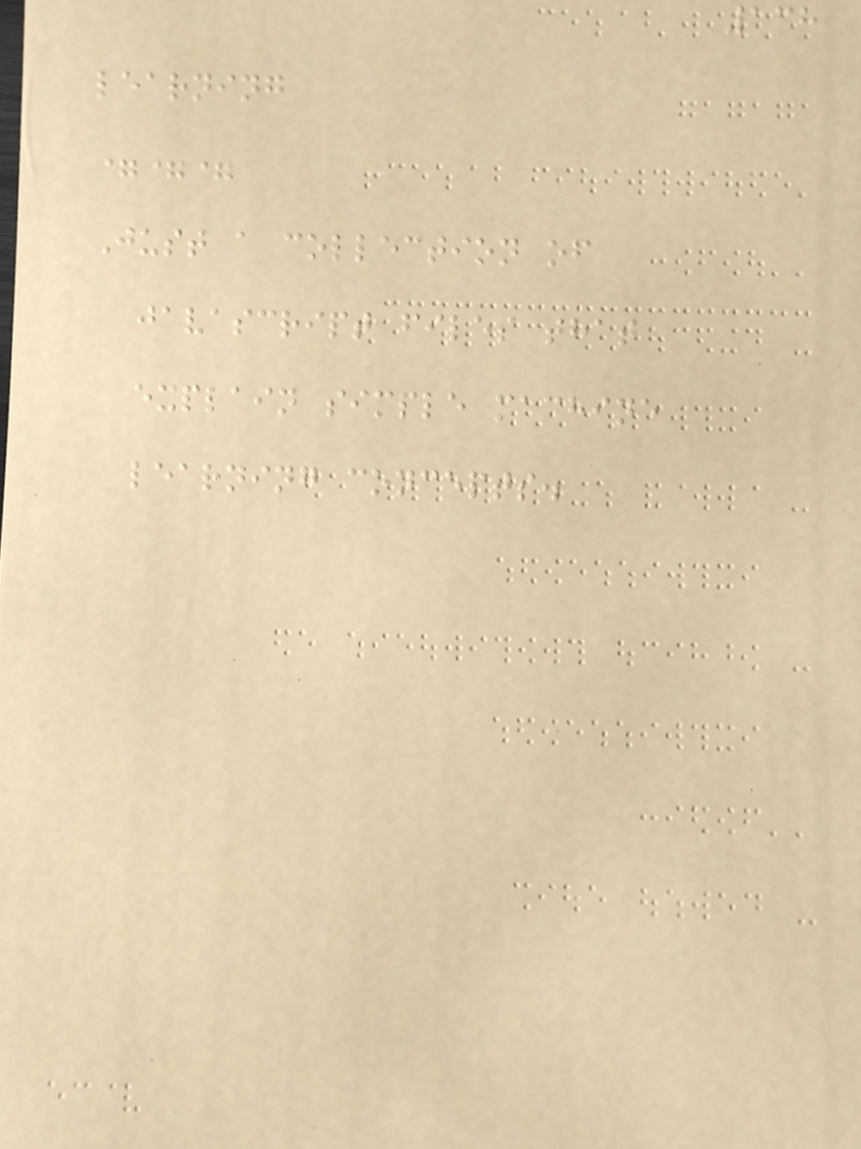138
learning
===
Just a collection of
javascript files that
explain simple machine
learning concepts.
